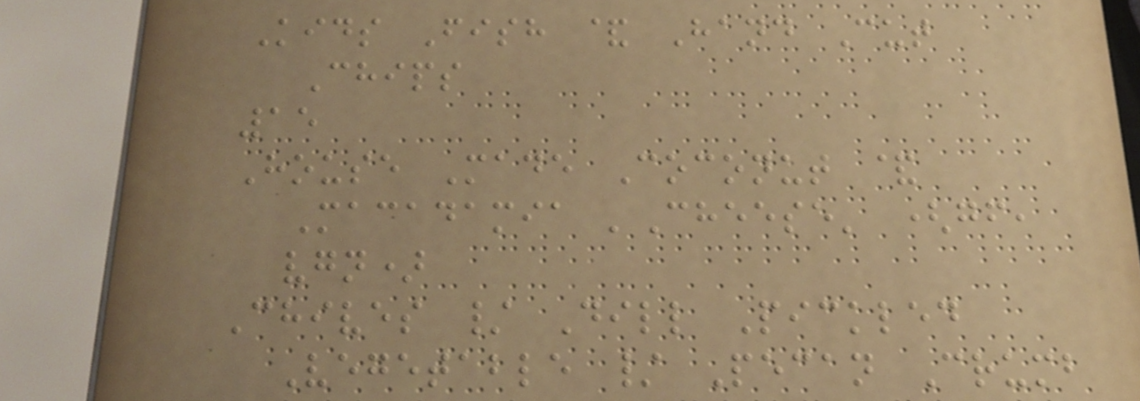Kids Fish & Hand Cut
Chips
15
House Made Coconut &
Macadamia 'Cheese' (gf,
vgn)
Chives / Dill Pickled
Vegetable / Pecan Crumb
